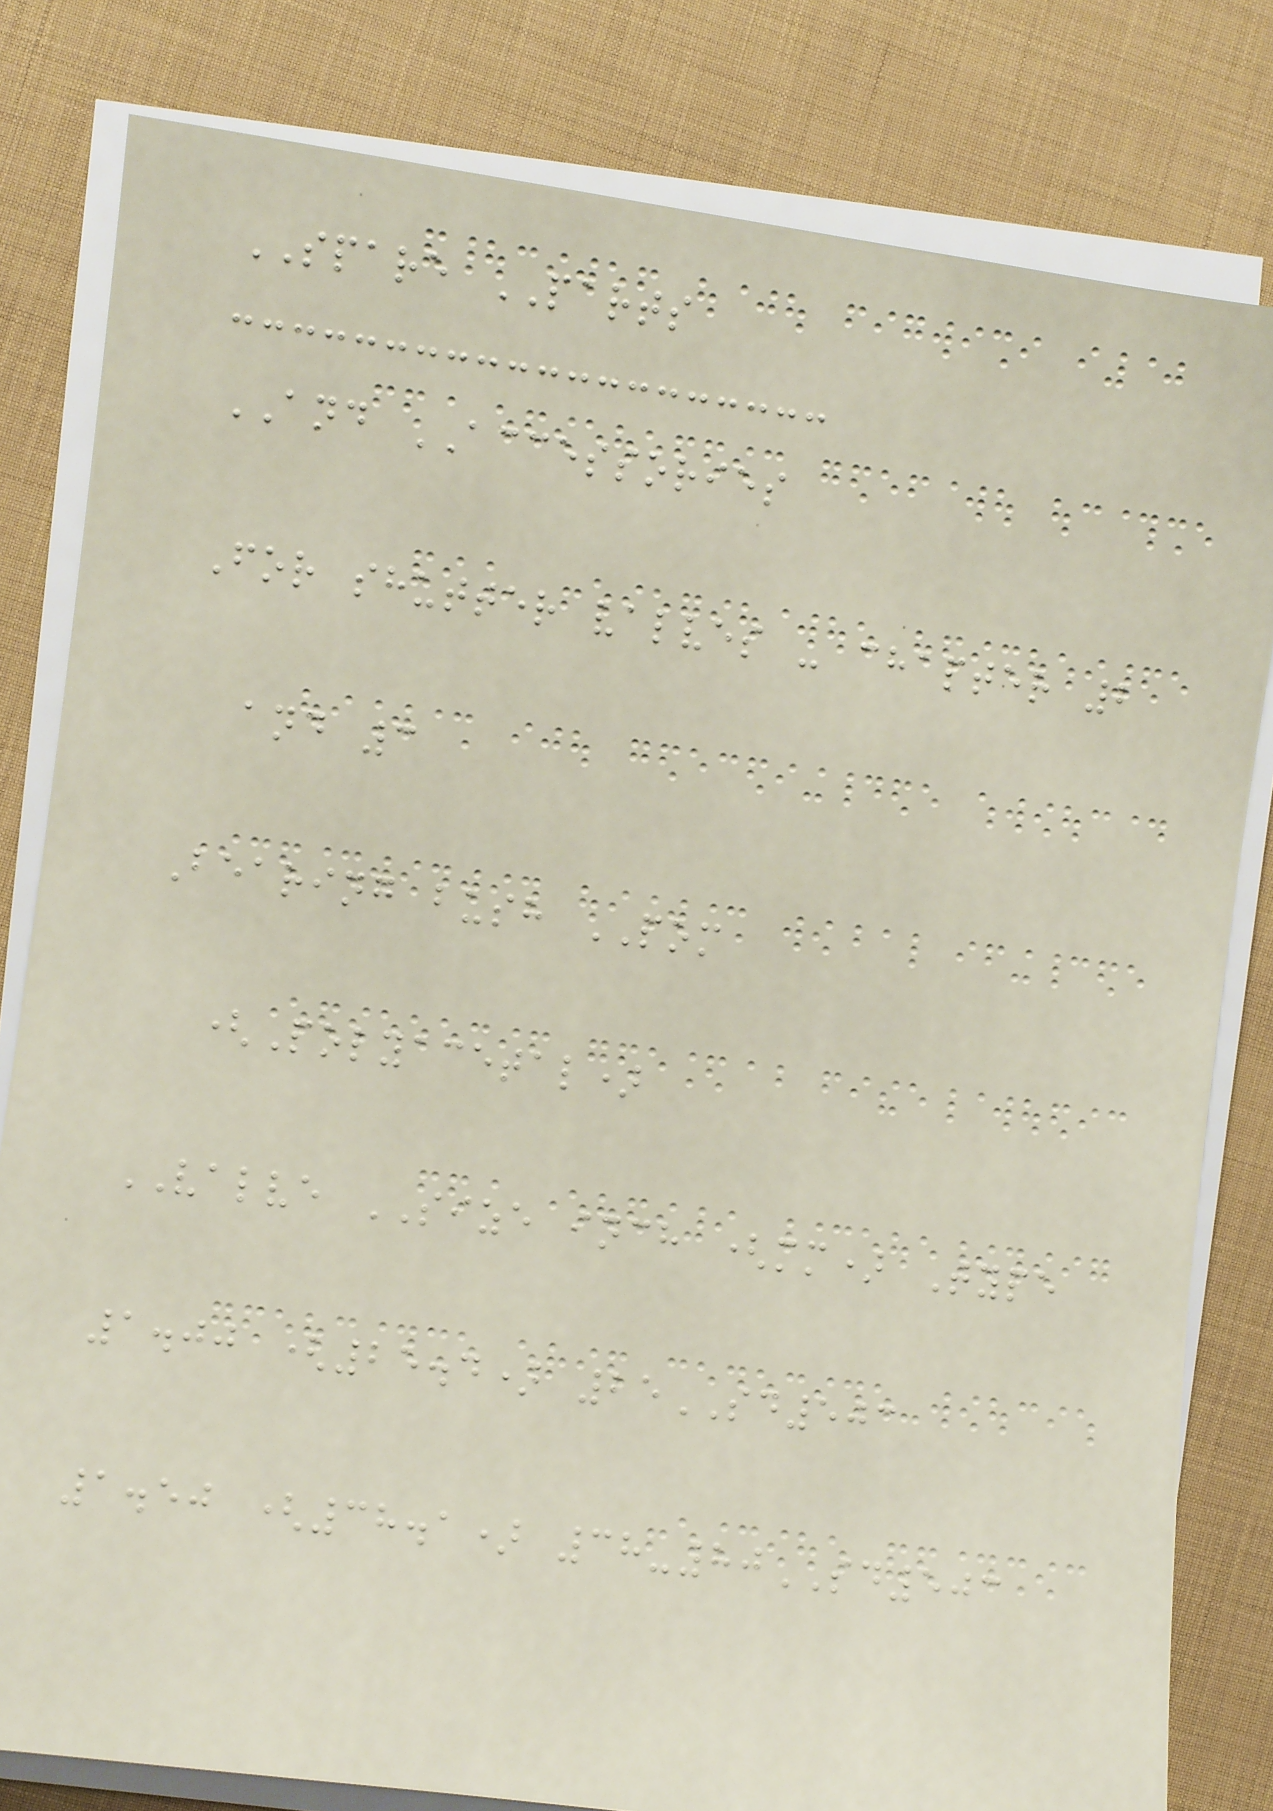SPARE PARTS
AND ACCESSORIES
For shutter valves - chapter 2
and 3
Bearing bush POM
(Polyacetal)
VALVE SIZE inch (mm) Type
1.00 (25.4) 25SD503
1.50 (38.1) 38-80SD503
